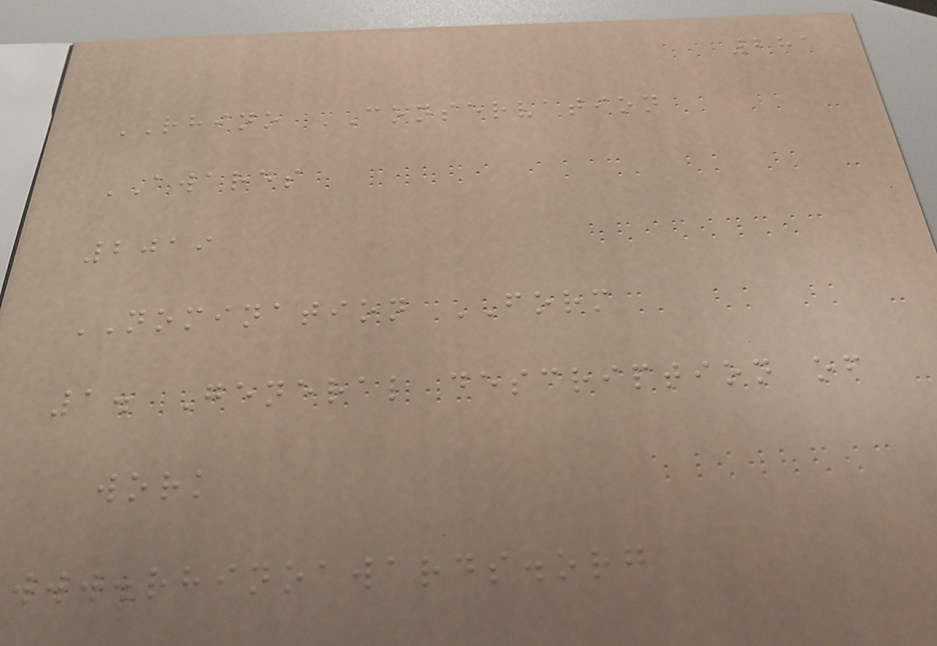281
RHINO CONSERVATION
AWARDS
2019
NOMINATION FORM
1. General description of
work
www.rhinoawards.org
